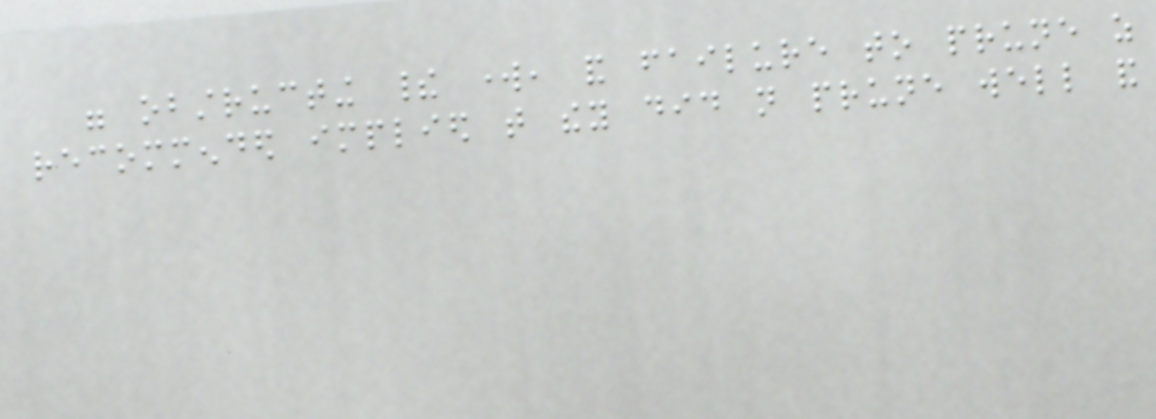were obstructing their work, and failure to prune as
recommended implied that they did not prune well and
